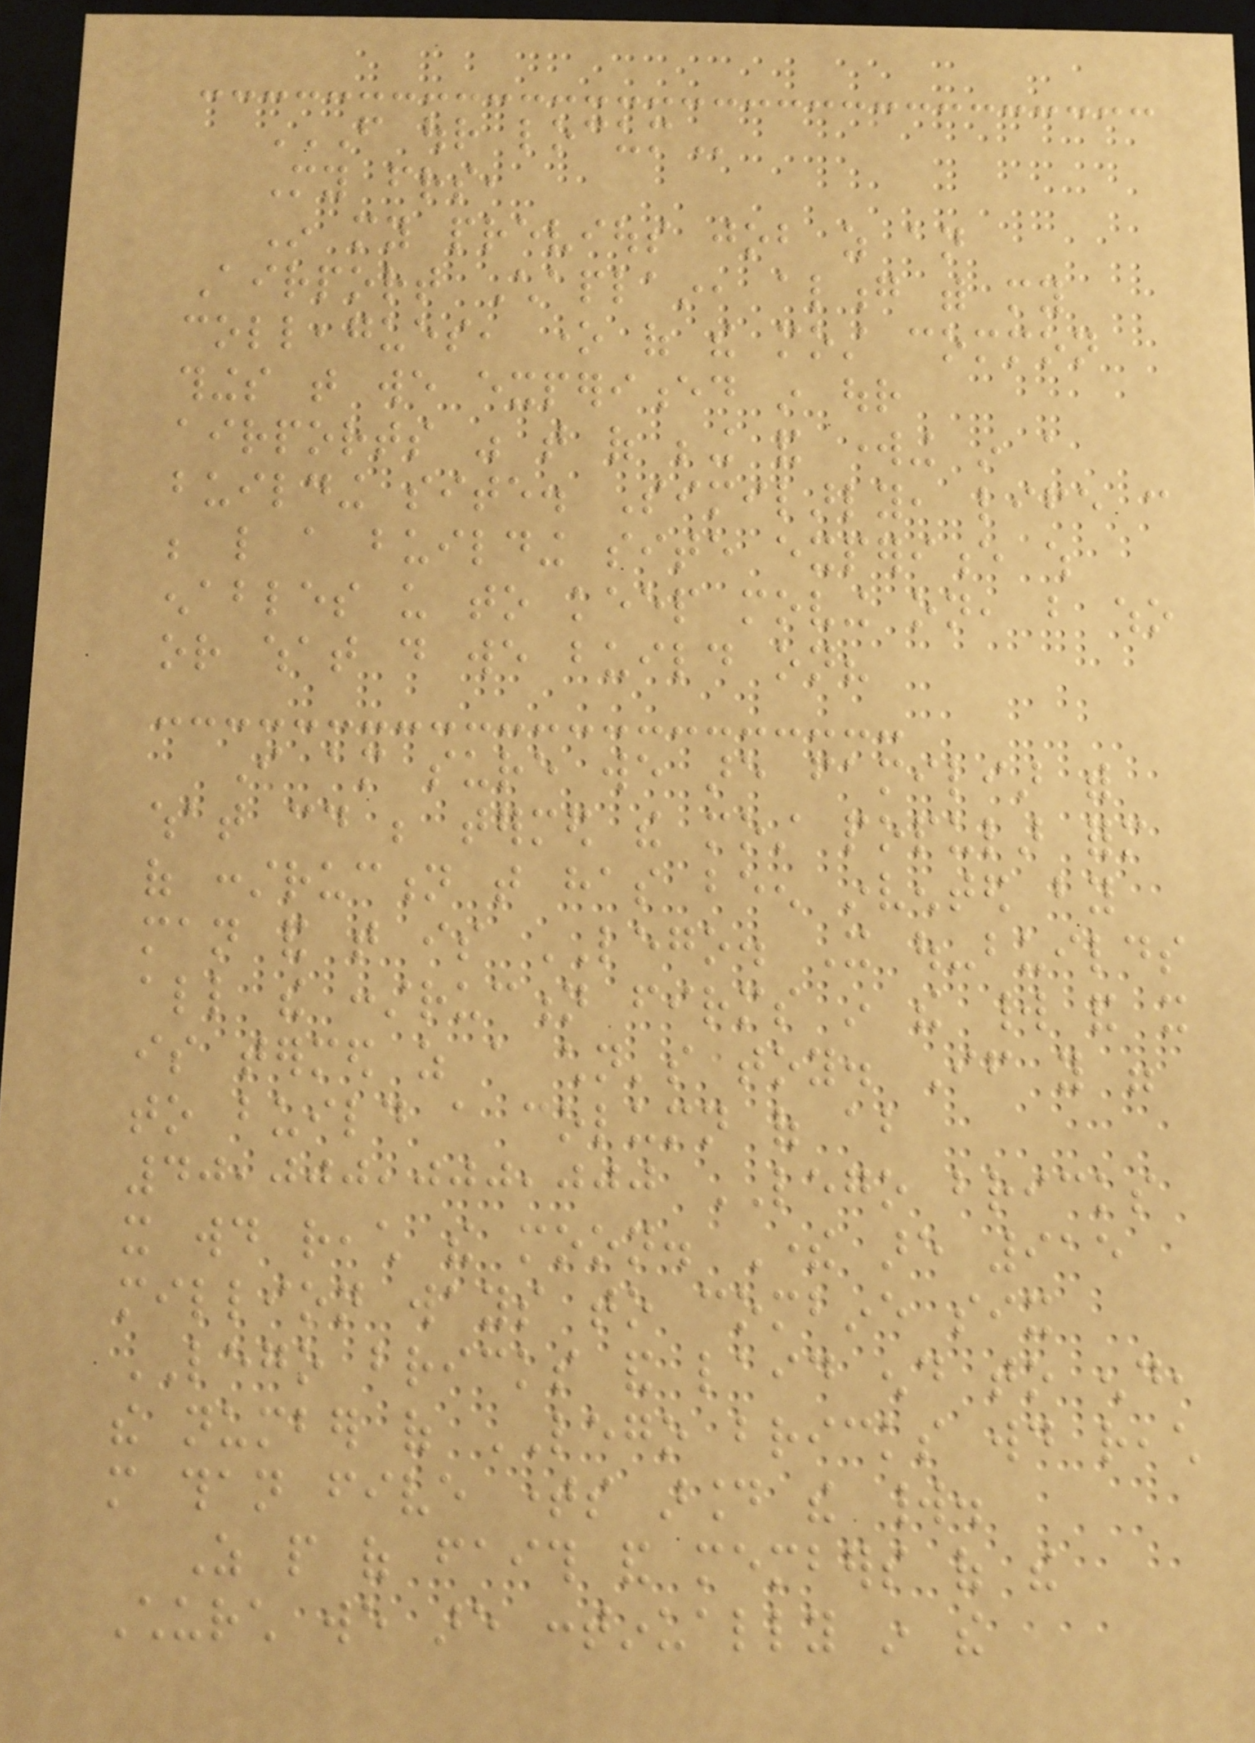FROM OUR LOCUM
My friends,
In my previous job as an
Airport Chaplain, along with my
colleagues, one of the most common
things that we experienced in our
airports was that of being and working in a
building site. Similarly, life can
be like a building site experience which
enables us to keep moving on, but who
or what do we build on?
I am sure we are familiar with
what could be termed the most popular form
of construction that has been invented by
man and that is LEGO. It out-builds
all the construction firms in the world and it
is termed as a children's toy. If you were
to build a column of about
40,000,000,000 LEGO bricks
it would reach the moon. There are 915
million ways to combine six
LEGO bricks and laid end to end,
the number of LEGO bricks would reach
more than five times around the world.
As people of faith and members of the
Church we are continually in the
